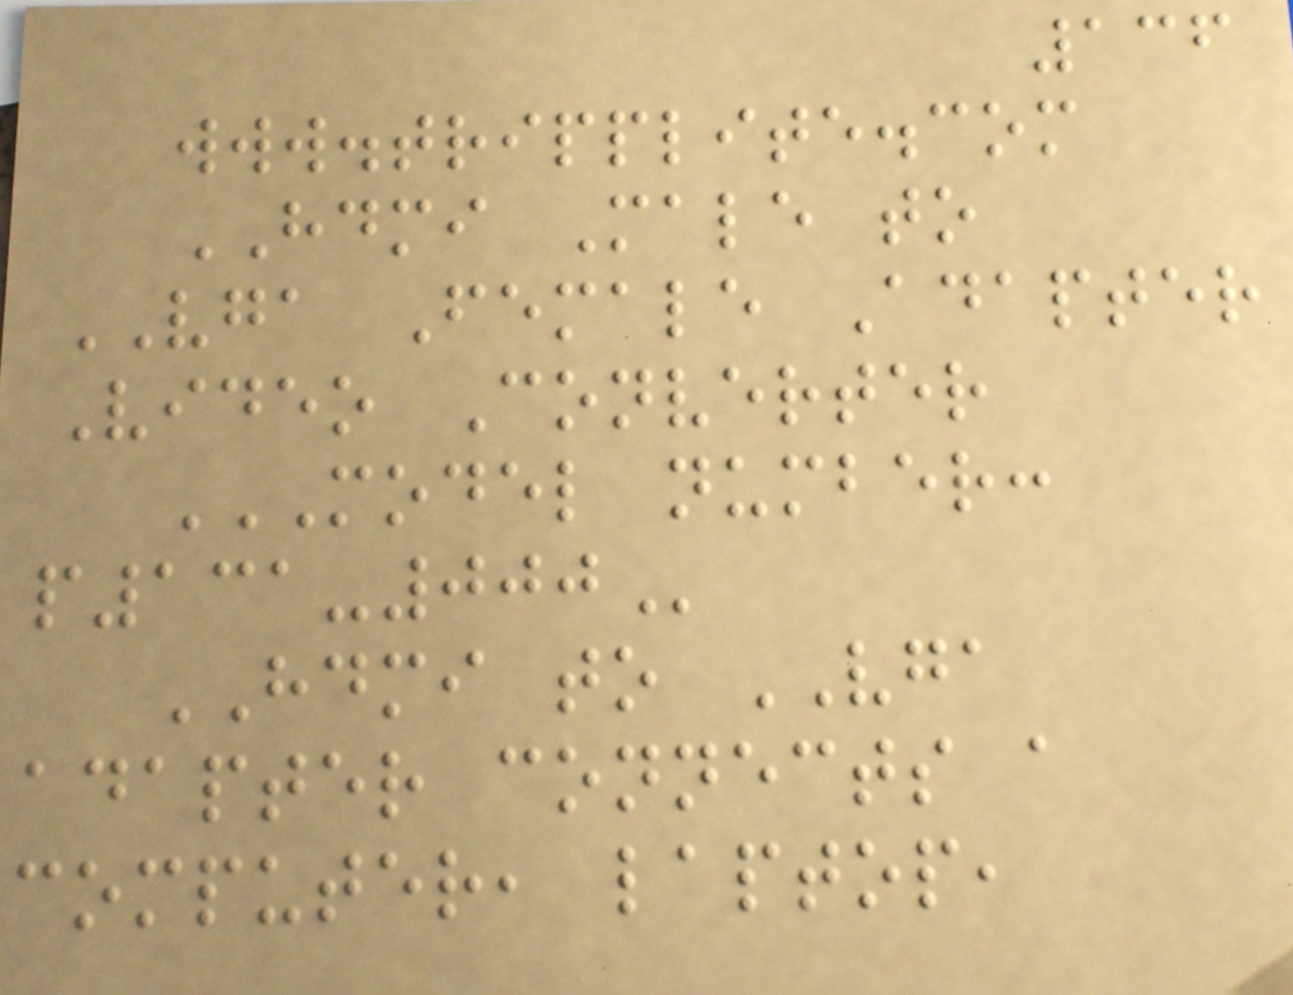136
www.tripplite.com
HDMI Male to
VGA Female Adapter
Video Converter
MODEL NUMBER:
P131-000
HDMI to VGA
adapter connects a
computer, laptop,
